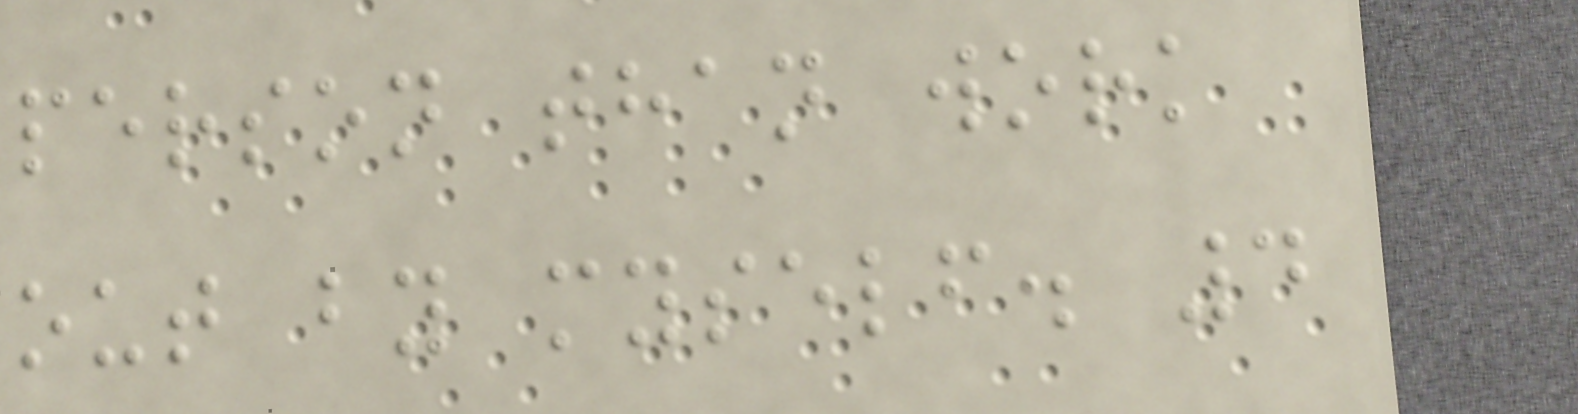person than work
out by myself. 4
